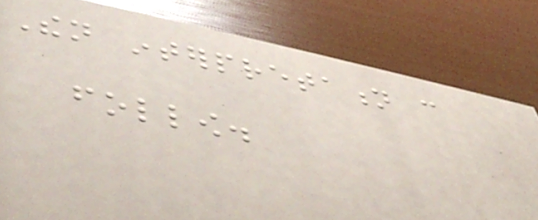Then interpretation can
follow.
